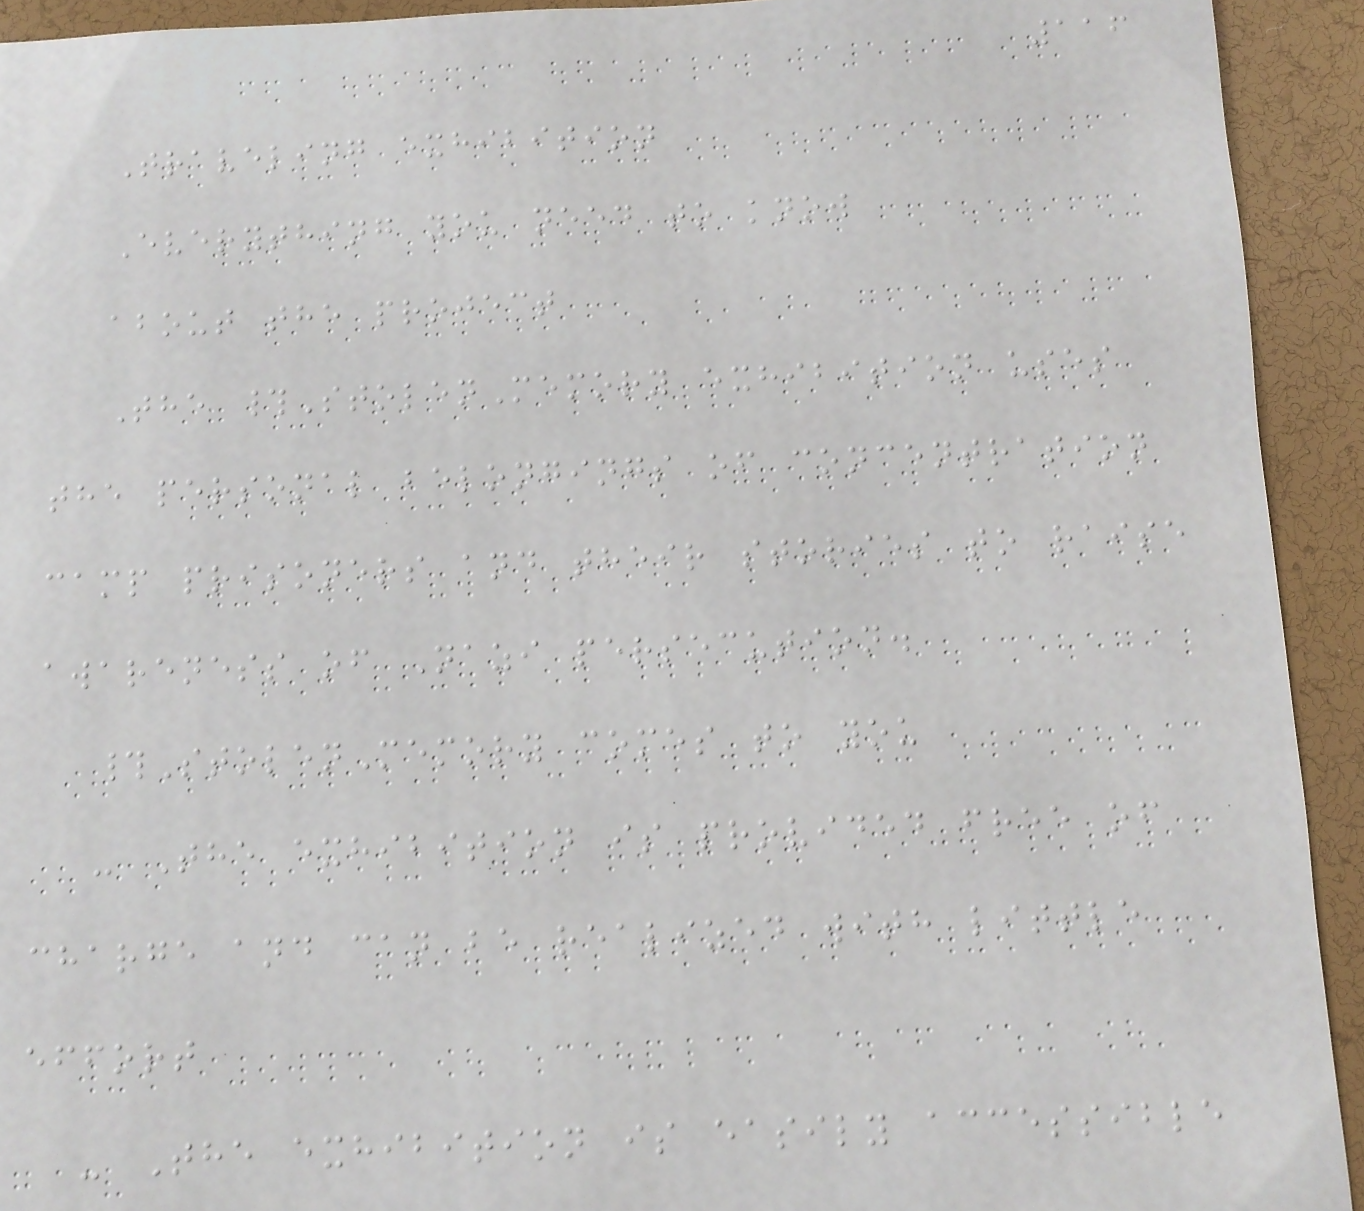116
Traveling exhibition
Everything you need to know
about the project
The #StolenMemory exhibition uses
the personal belongings of concentration
camp prisoners and their stories to raise
awareness of Nazi persecution.
#StolenMemory comes to you
- The exhibition is provided free of
charge and can be realized with little
effort
- The exhibition is easily accessible
